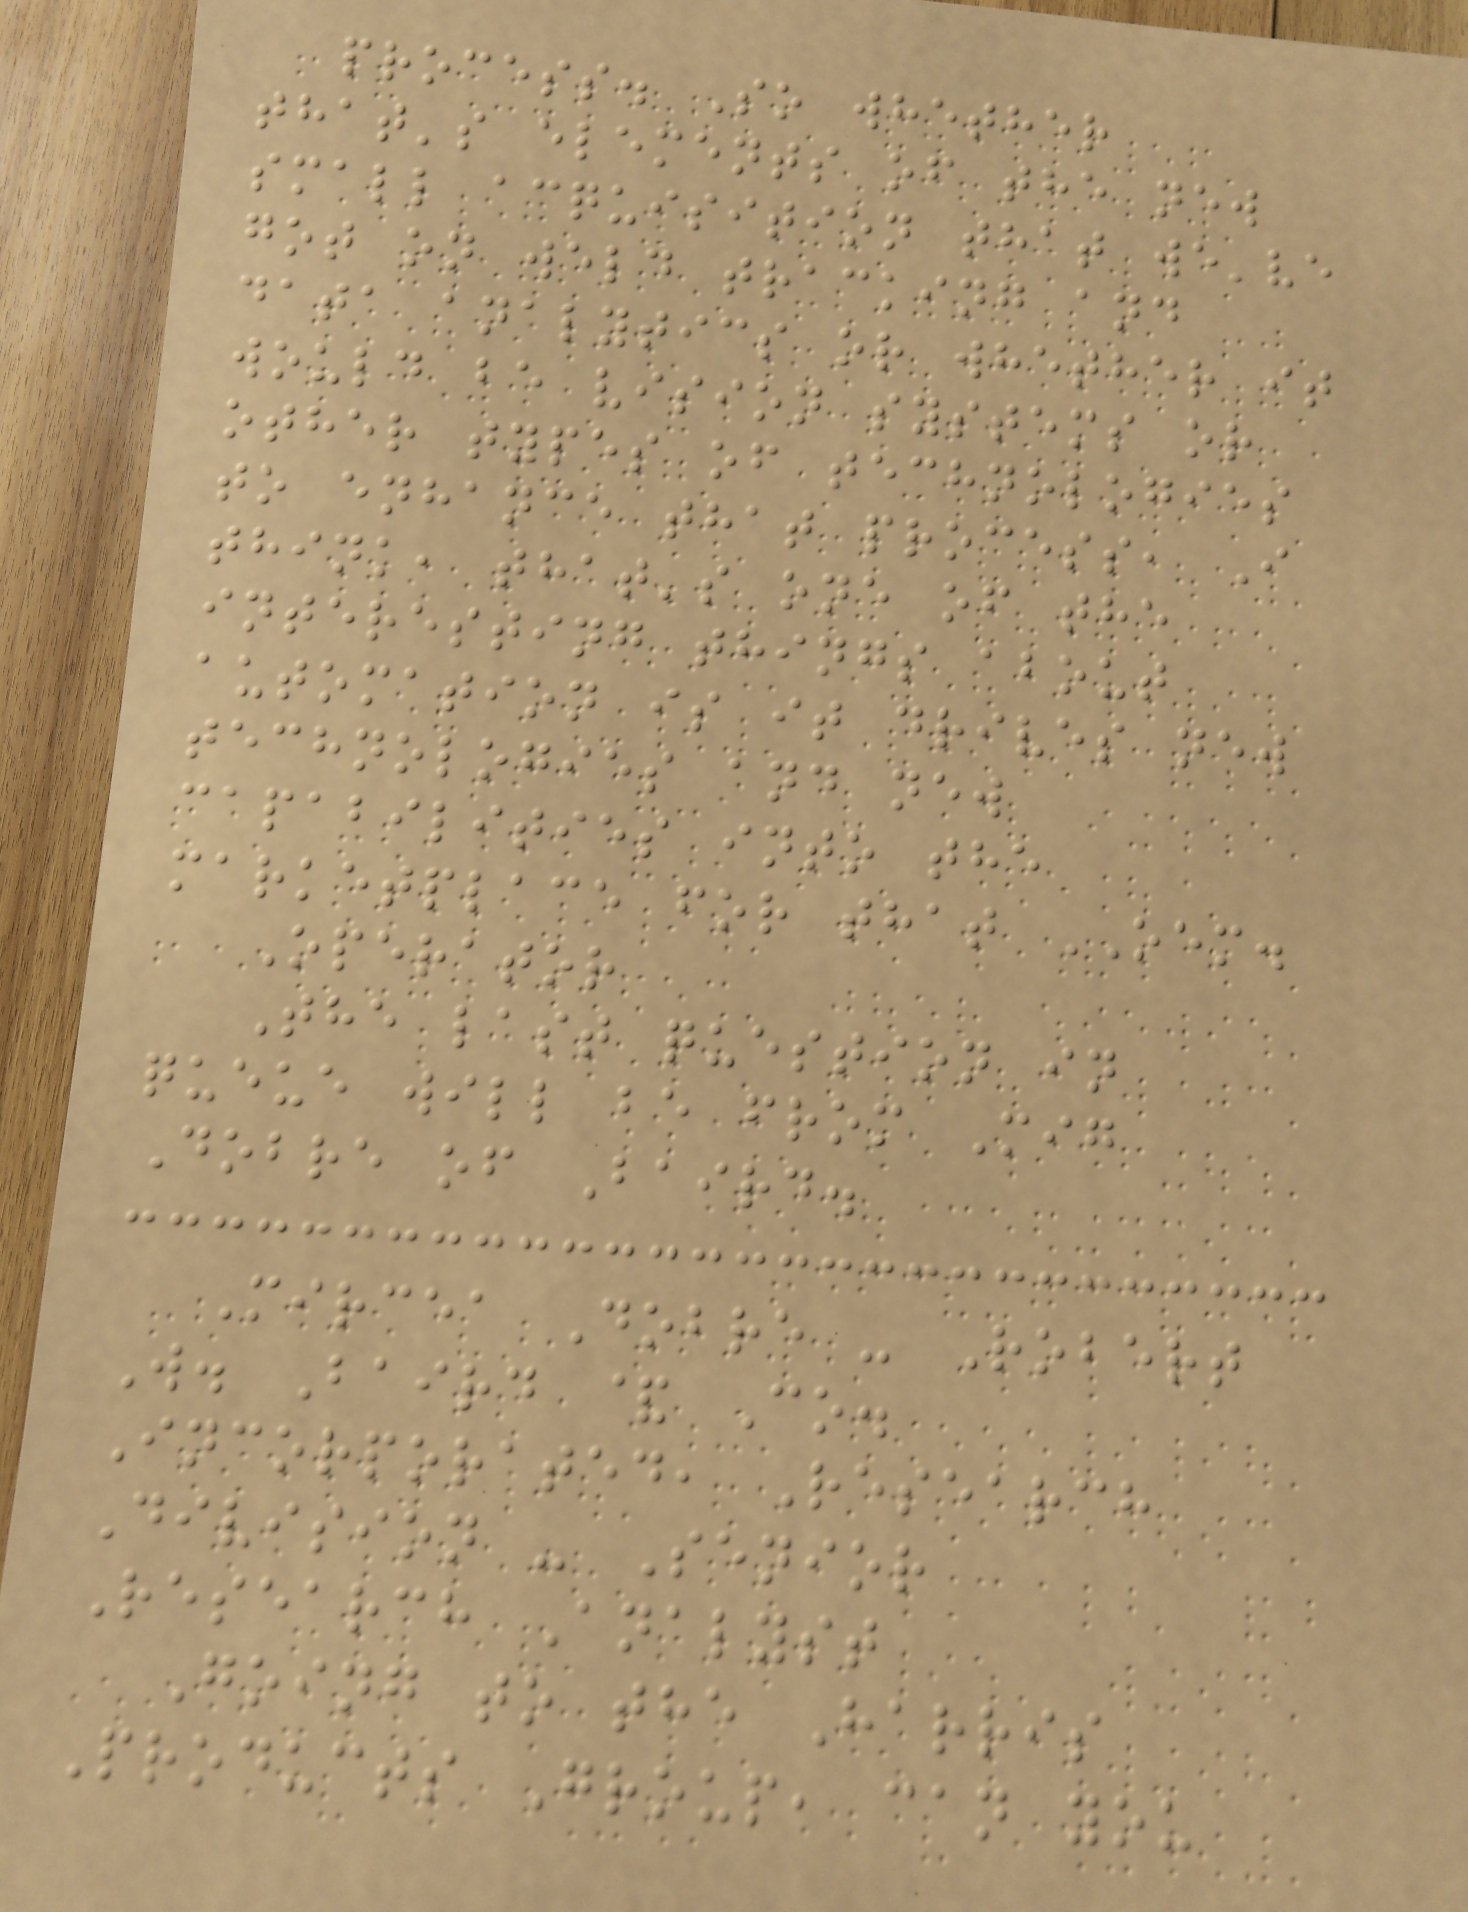process. So whether
that's elements of the new
small acquisition that we've
got on weld tracking and
data analytics or whether it
would be vision systems or
other types of technologies
to enhance that process, I
think, that's one of the
interesting things about
automation is it drives new
technologies and new
capabilities into the
marketplace for that OEM.
Operator
The last question in
queue will be from Mig
Dobre of Baird.
Mircea Dobre - Robert
W. Baird & Co.
Incorporated, Research
Division - Senior
Research Analyst
Going to the Harris
Products Group, can you
